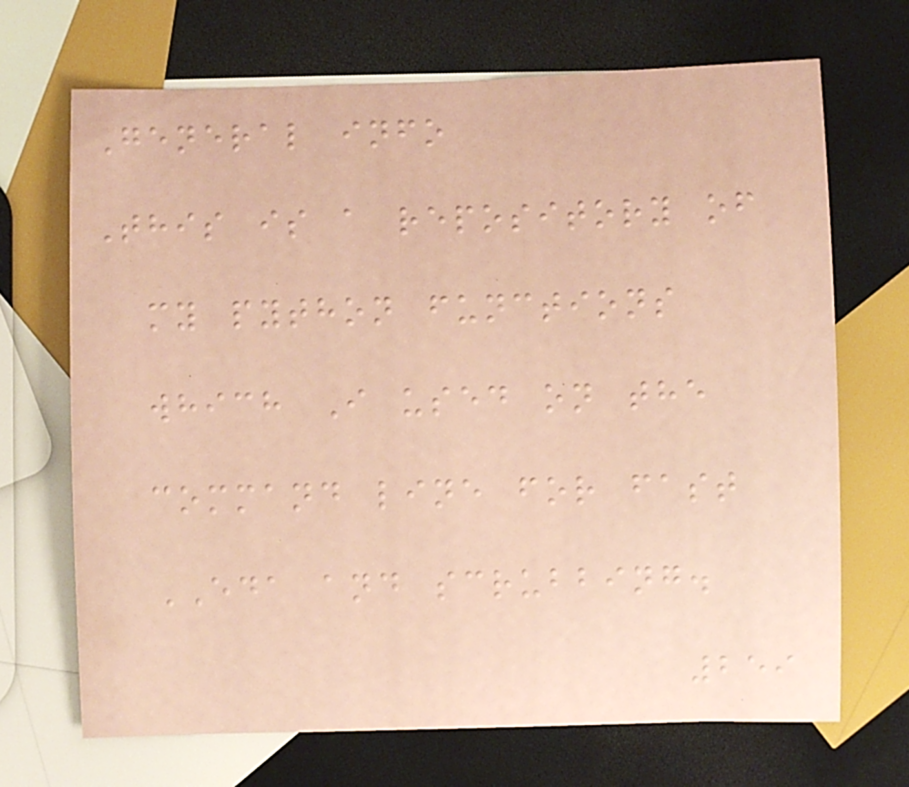General info
This is a repository of
my python functions
which I used on the
command line for fast
EDA and scrubbing.
259
